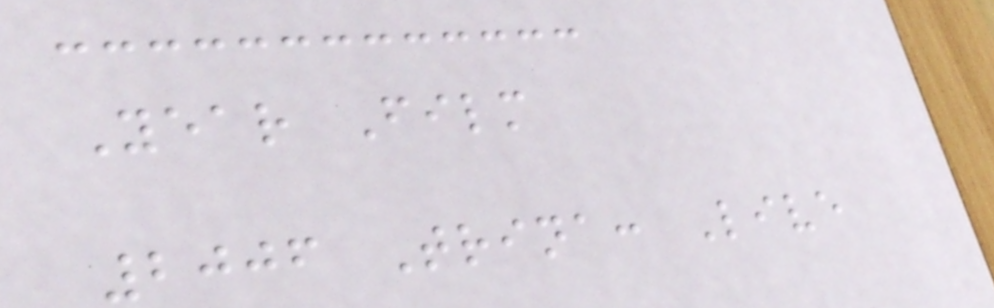Year Film
2006 Trina: Live
